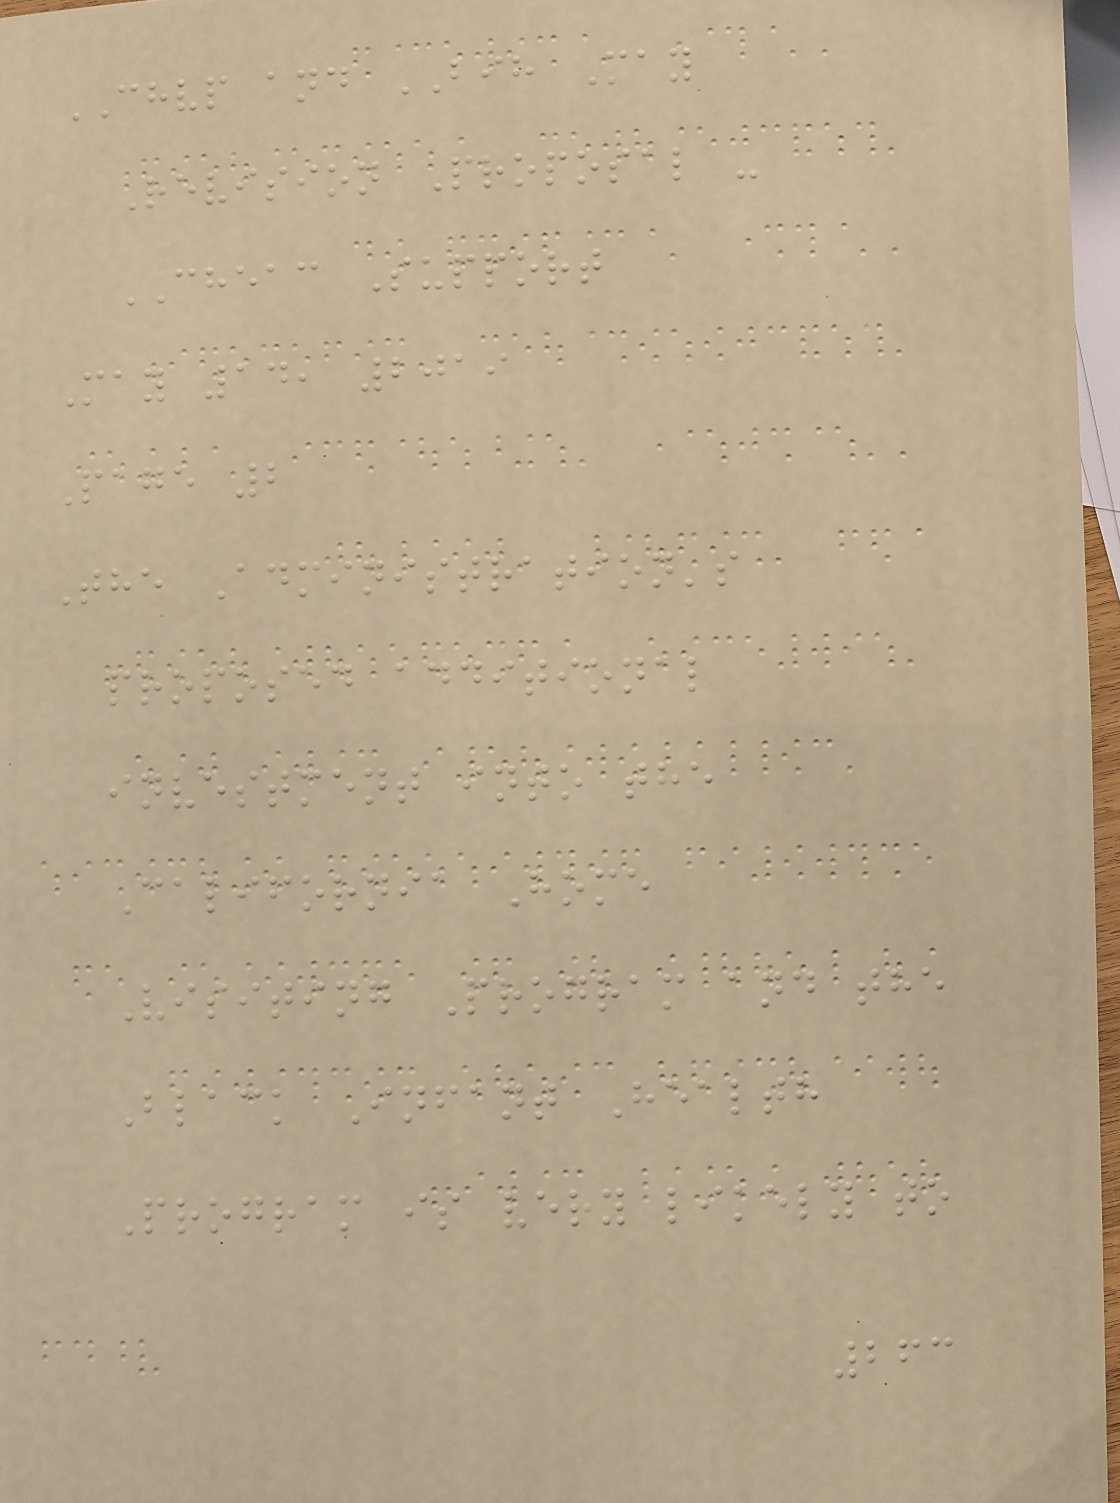CHVP and BIH May
Revision Proposal -
CHEAC Support
May 14, 2019
Page 2
The Administration's
proposed additional
investment into the
California Home
Visiting Program and the
Black Infant Health
Program is very likely to
263
